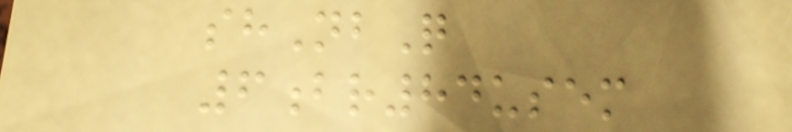shNbQ
6br84usem
